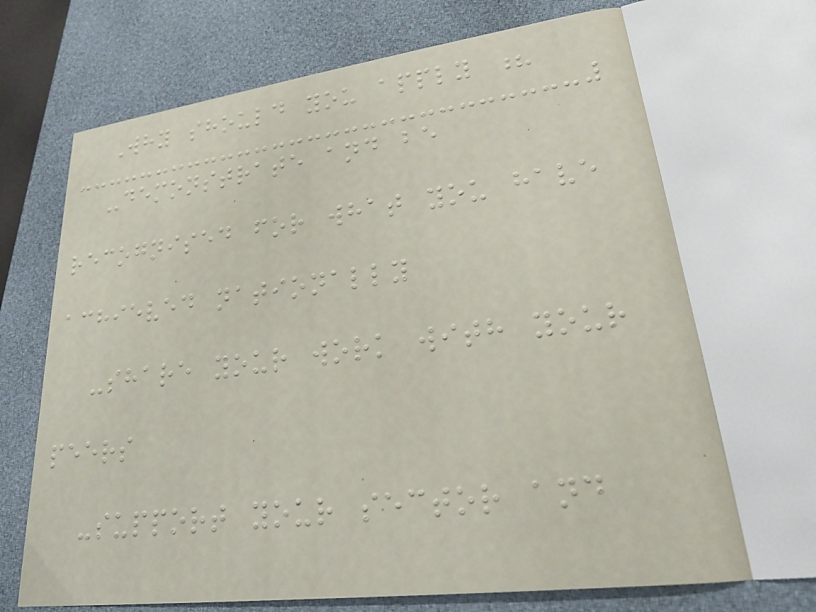Why should you apply ?
-demonstrate and be
recognised for what you have
achieved nationally
-share your work with your
peers
-support your sector and
